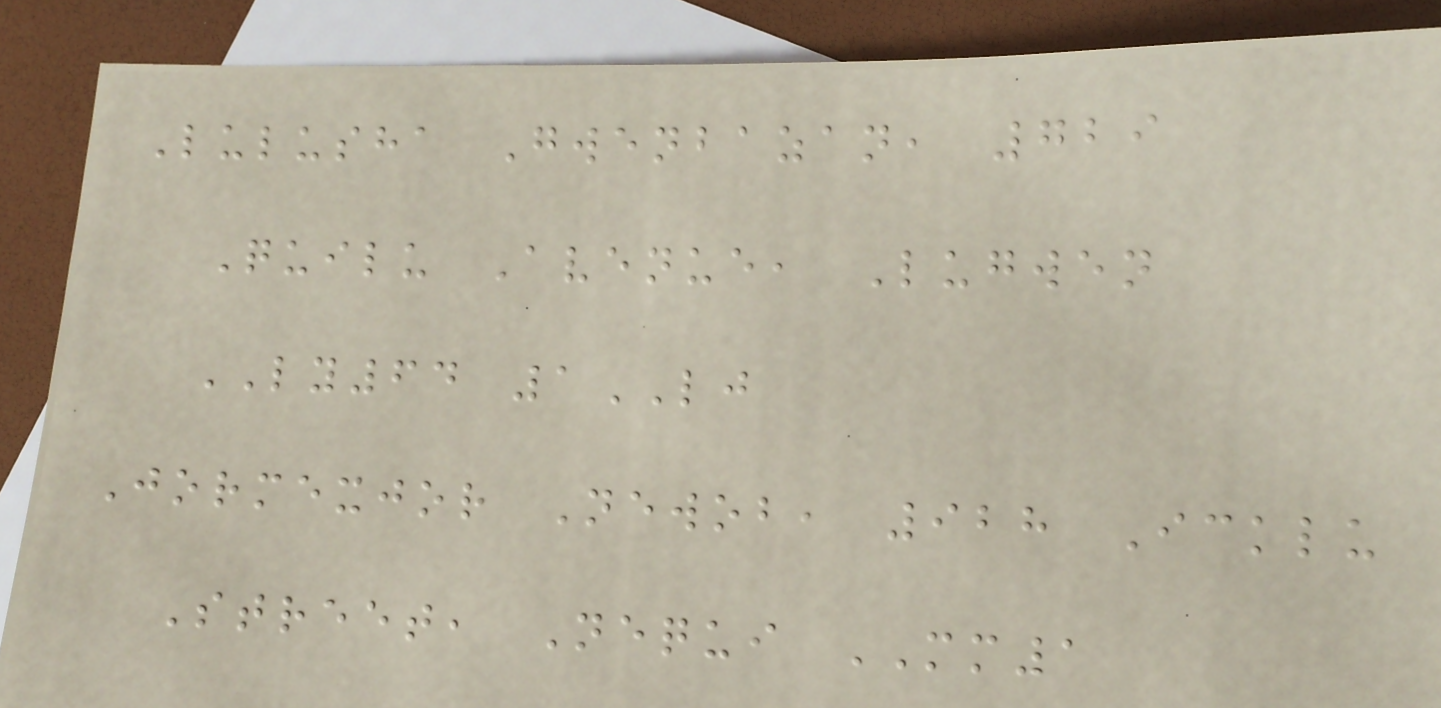Lulusha Gwenbazan, 729
Quilu Avenue, Lugwen
LY64 1LJ
Jormexjor Newob, 928 Icklu
Street, Nequi MM1
